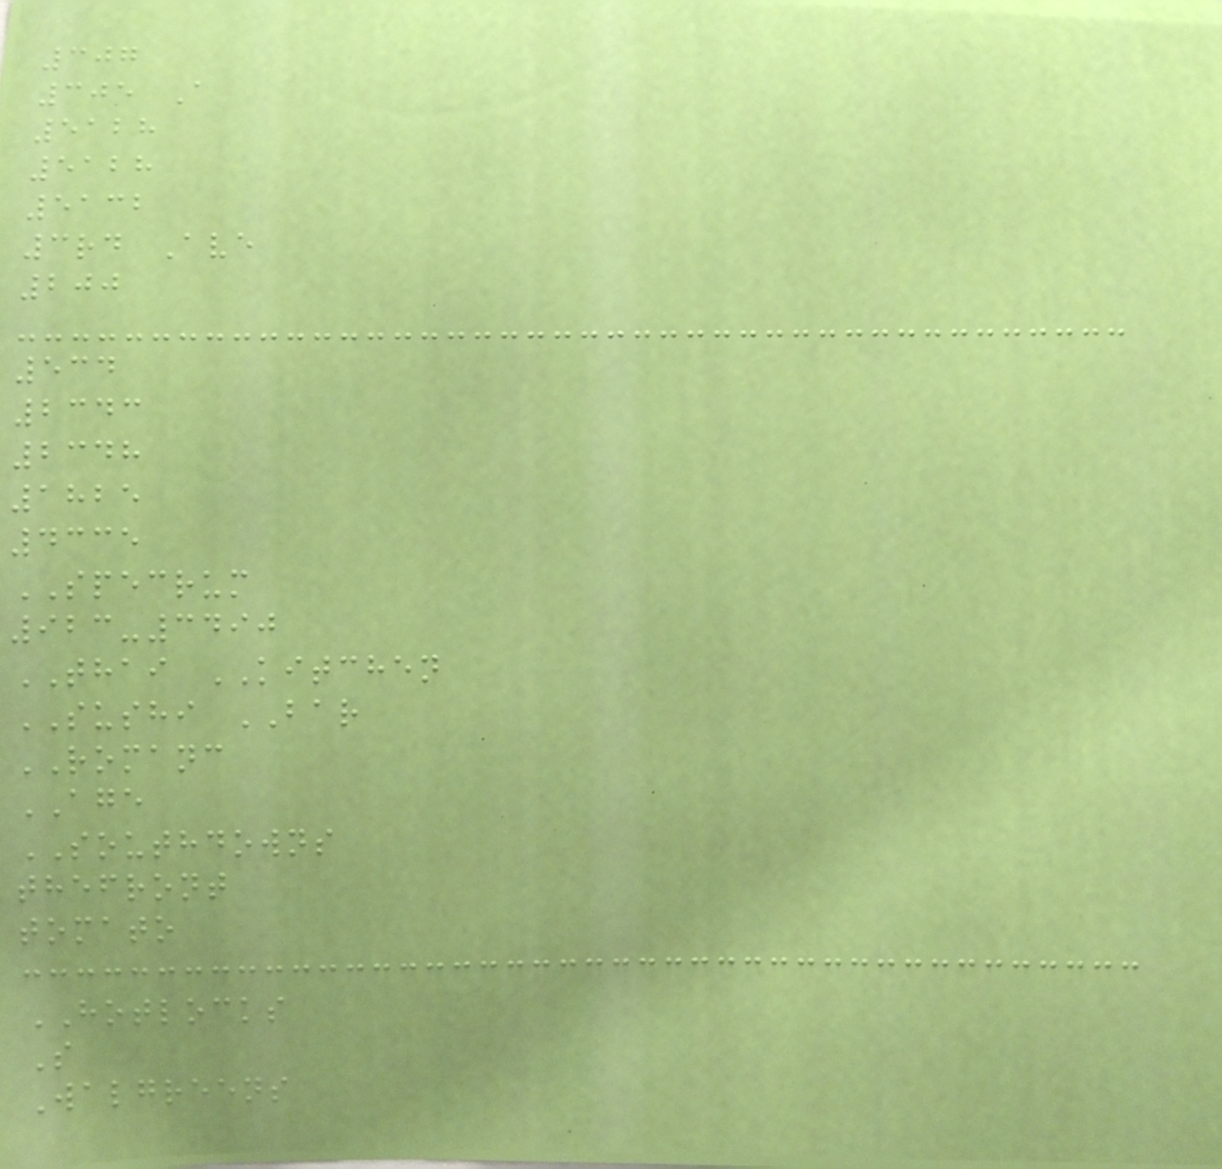307
305 A
5128
5128
5132
3rd Ave
200
534
2343
2348
1825
4335
SPECRUM
923-3490
THAI KITCHEN
SUSHI BAR
ROMANC
AGE
SOUTHDOWNS
thefront
tomato
HOTLOCKS
S
Walgreens
